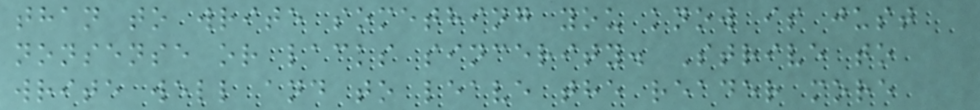than to write something you know is just
nonsense or lacks sincerity. Strive to
write well and to leave the reader more
